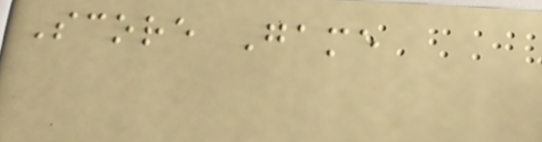Score Game
